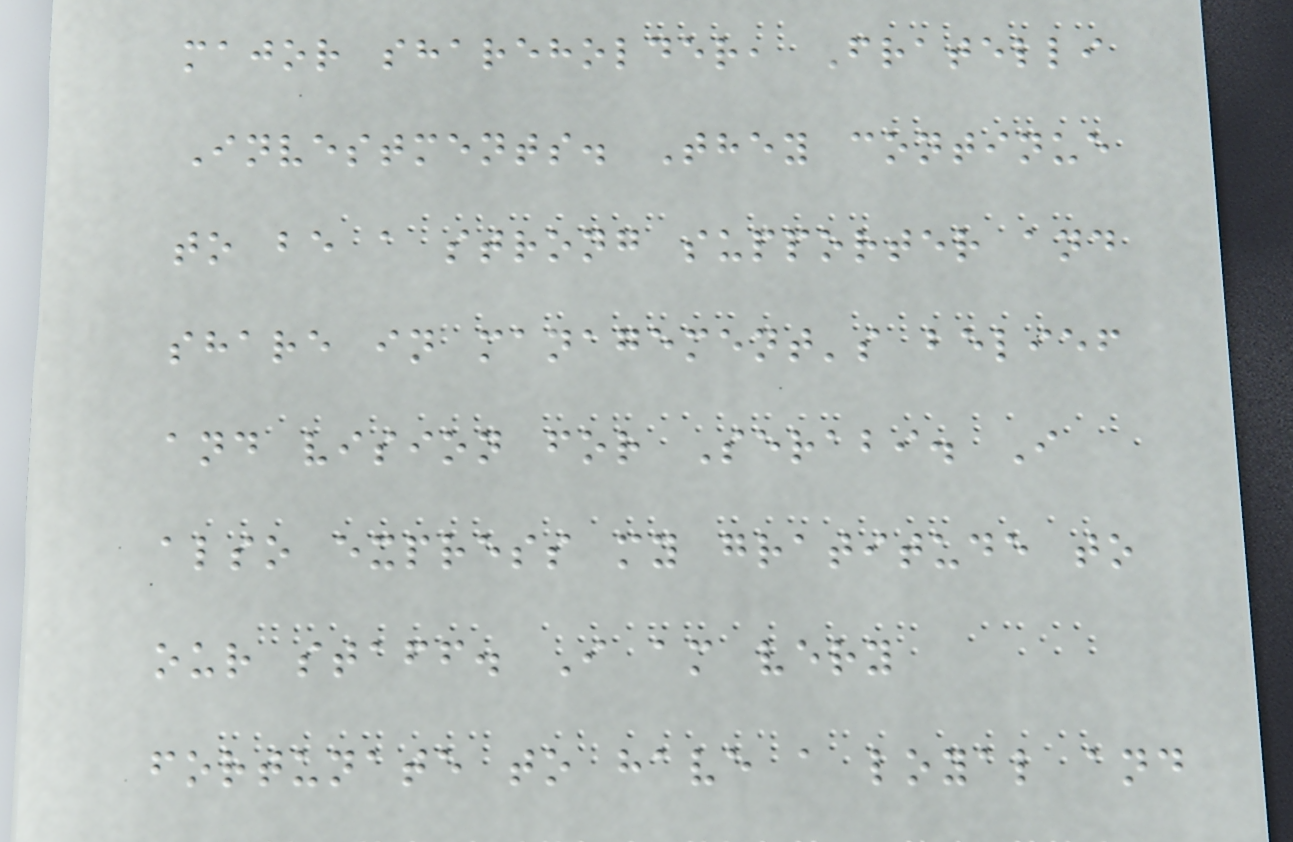major shareholder, Fratelli
Investments. They continue
to be a strong supporter and
share in management's belief
and vision for Serabi. I
also express my gratitude to
our staff. I am very
fortunate to have a loyal and
